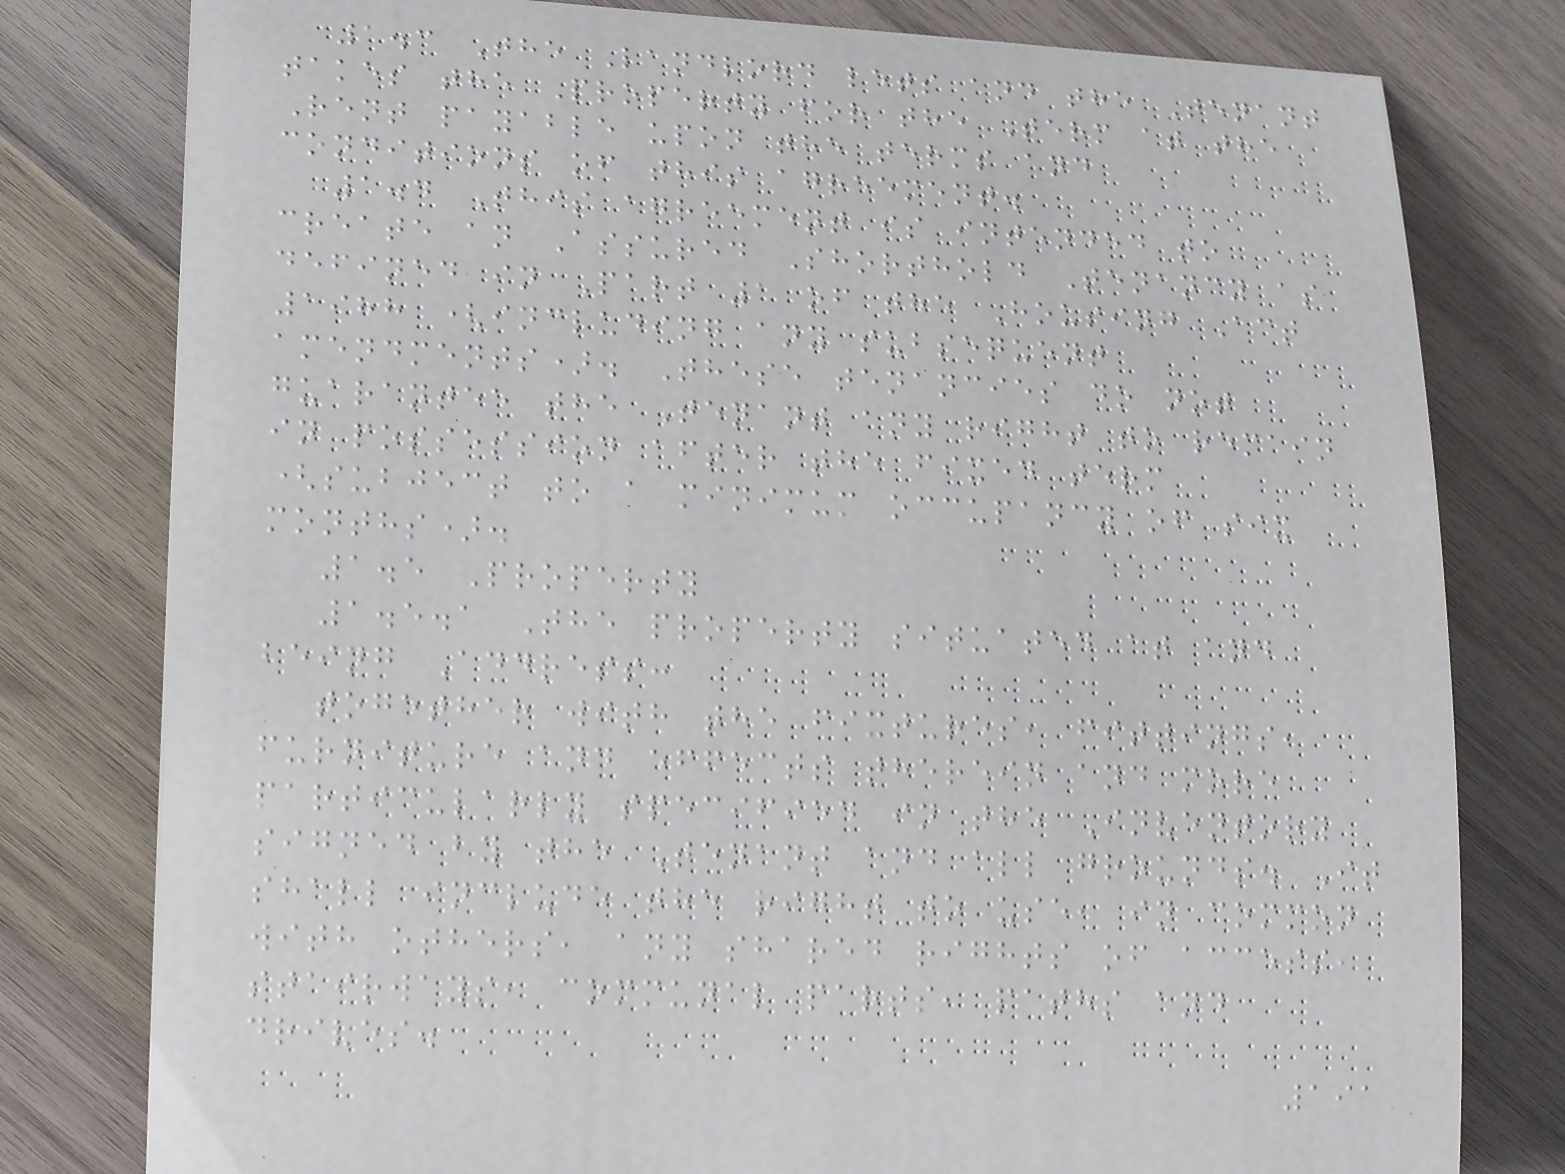1.3 The Landlord lets and the Tenant
takes the Property for the Term at the
Rent payable upon the terms and
conditions of this agreement.
1.4 This agreement is intended to
create an Assured Shorthold Tenancy as
defined in Part 1 of the Housing Act
1988 (including any subsequent
amendments). These tenancies do not
guarantee the Tenant any right to remain
in possession after the fixed term
(subject to a minimum occupancy of six
months).
1.5 Property
1.5.1 The property situated at and
being Address:
together with the fixtures, fittings,
furniture and effects therein and more
particularly specified in the Inventory
signed by the Tenant and all grounds. It
shall include the right to use, in common
with others, any shared rights of access,
stairways, communal parts, paths and
drives.
191
